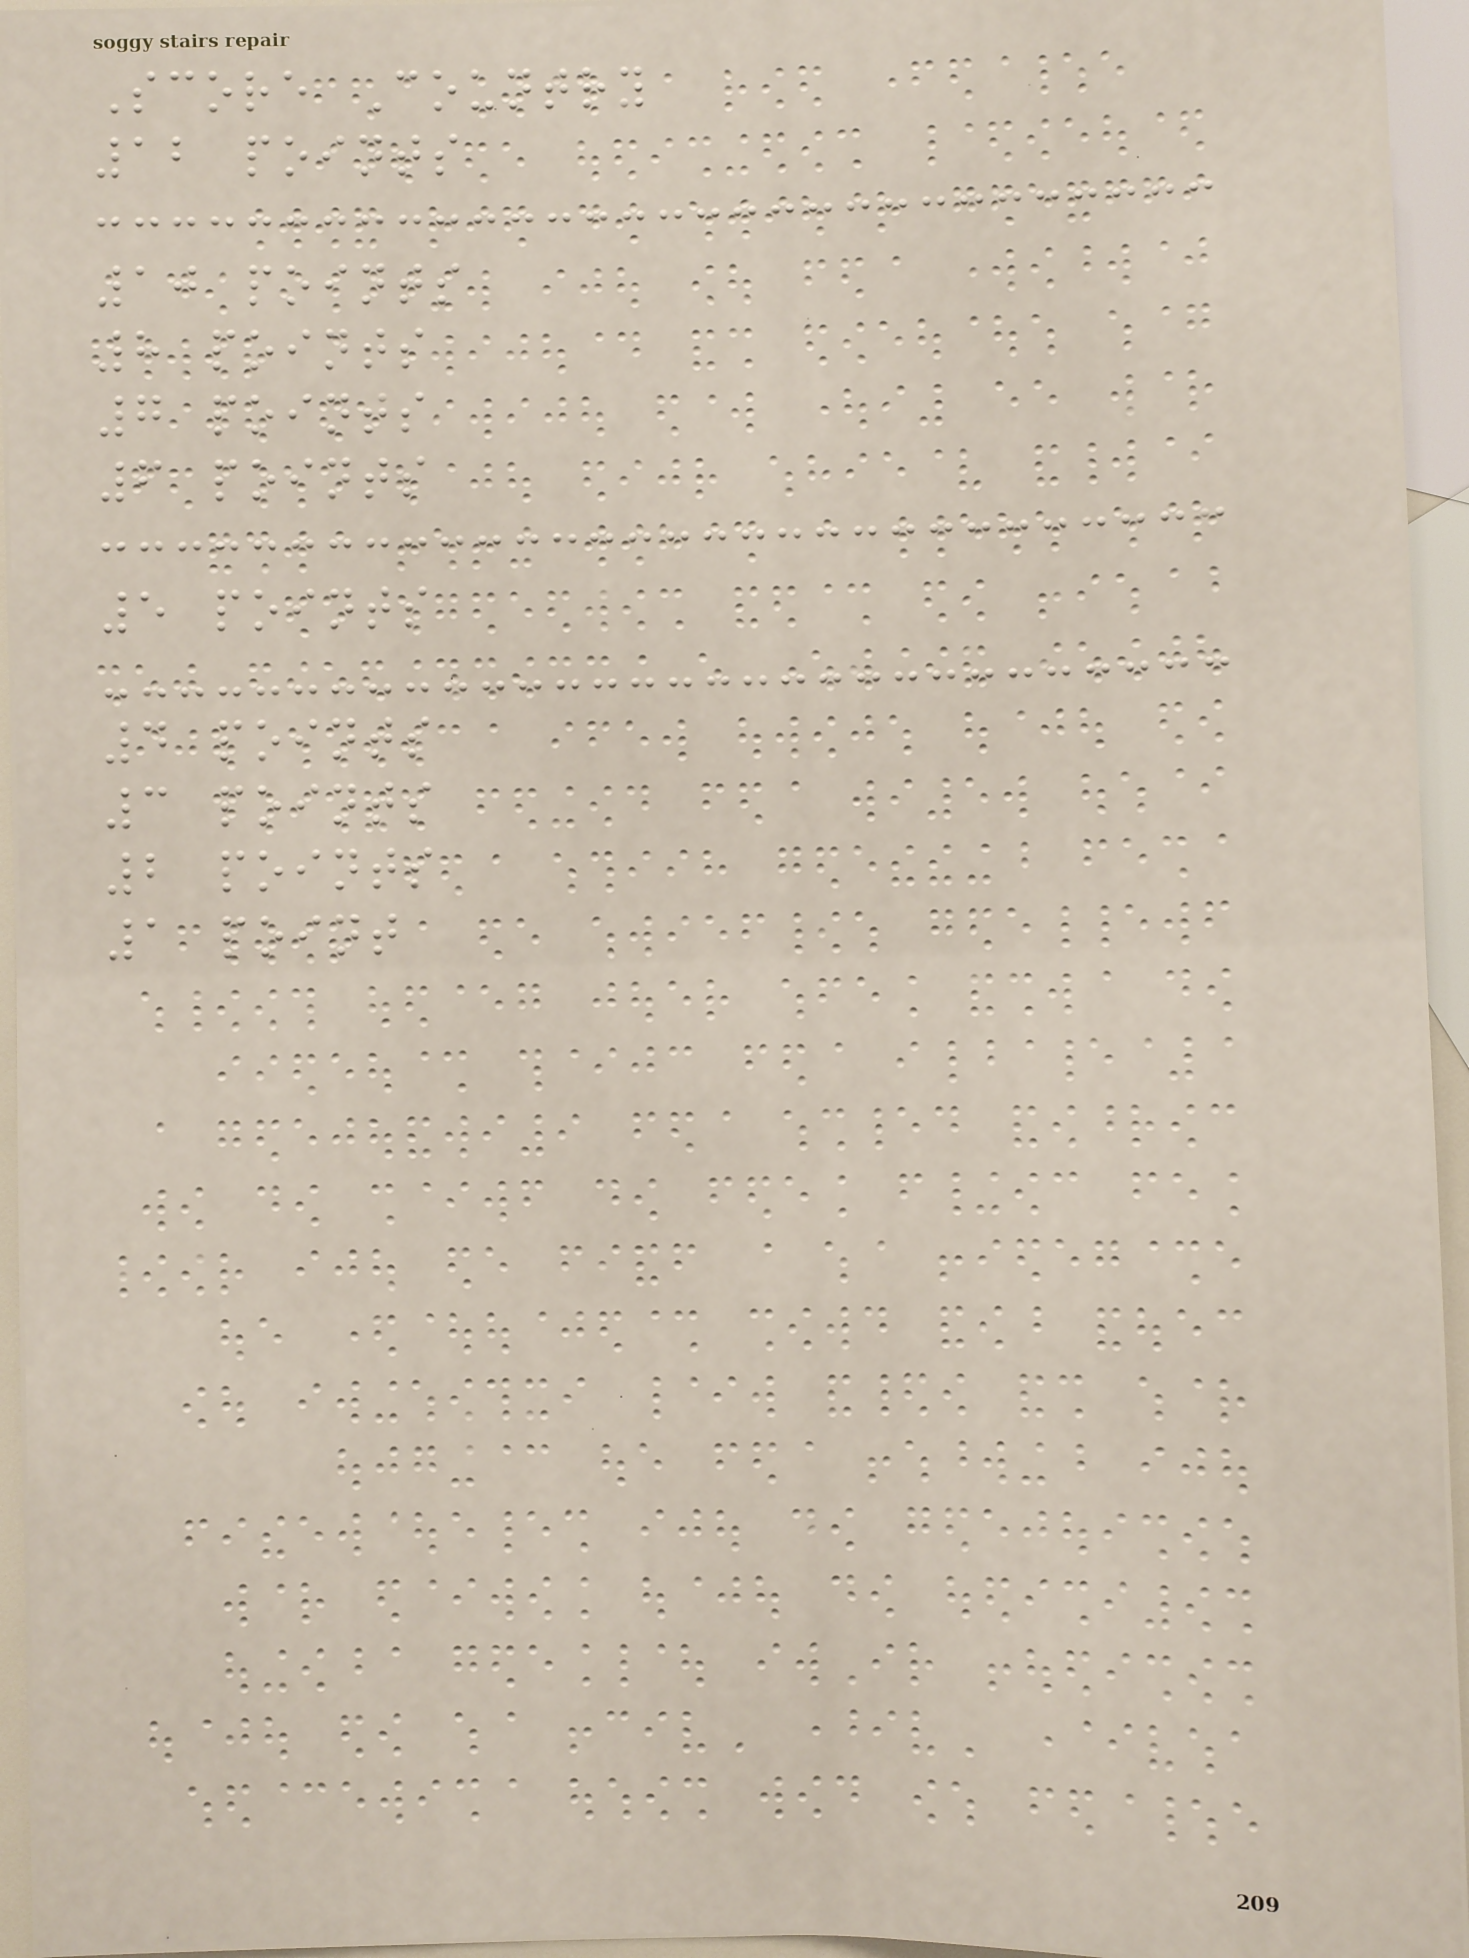Score Country
12 points
10 points
8 points
7 points
6 points
5 points
4 points
3 points
2 points
1 point
